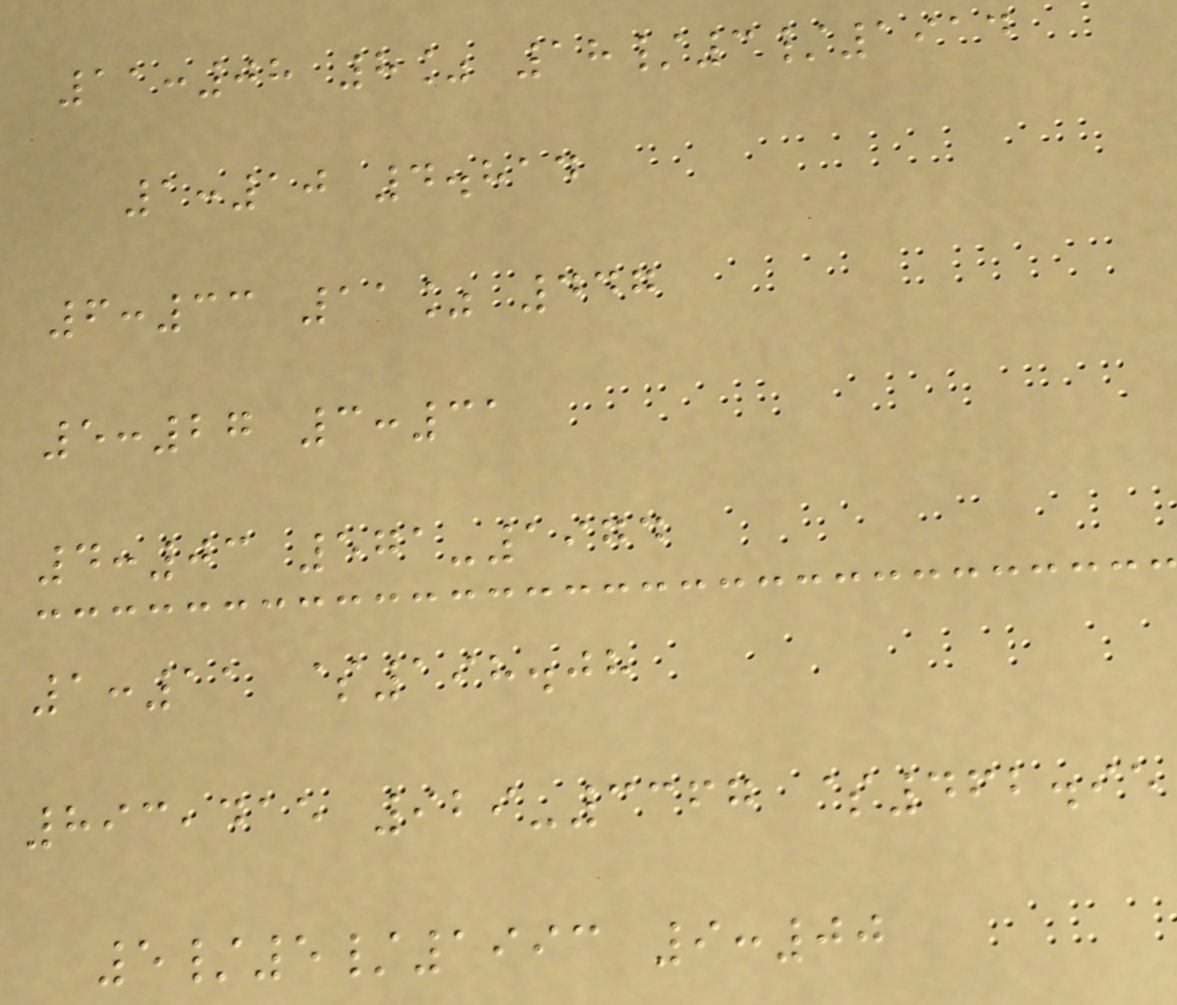11:08 8% 18/3/1914
1:10 4.814
6:33 11% 447
5:27 3:31
4:03 571-1974
1:11 $198.08
893,415 929-3367 $462.95
5/5/1993 9:00
